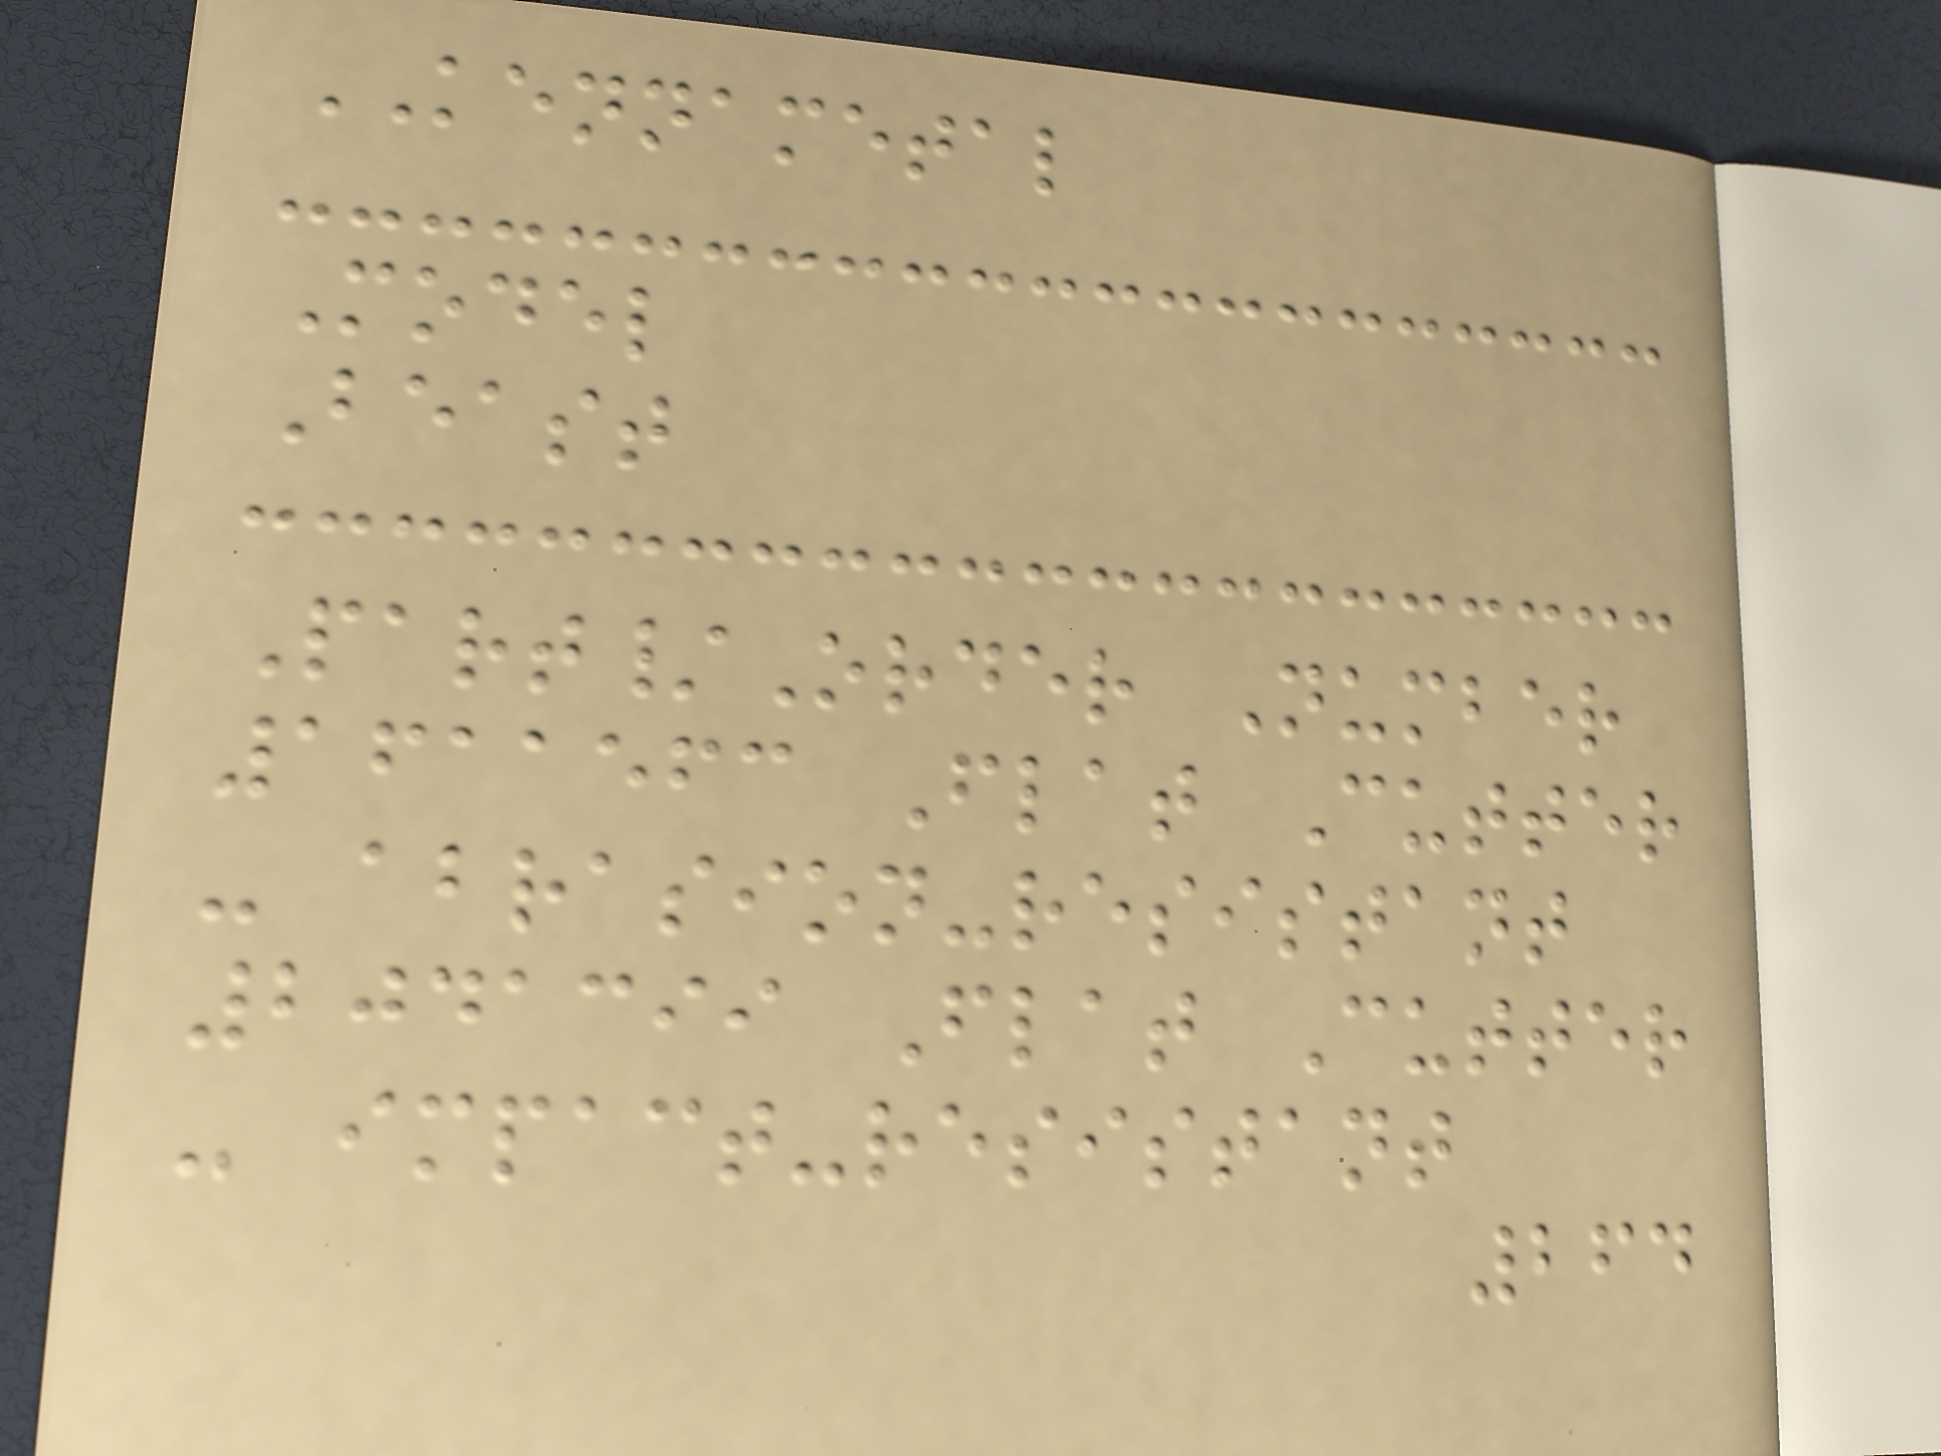KENNAMETAL
Model
Beast
Part/Order Number
1611563 Flat Cutter
- abrasion-resistant
2041399 Flat Cutter
- impact-resistant
264
